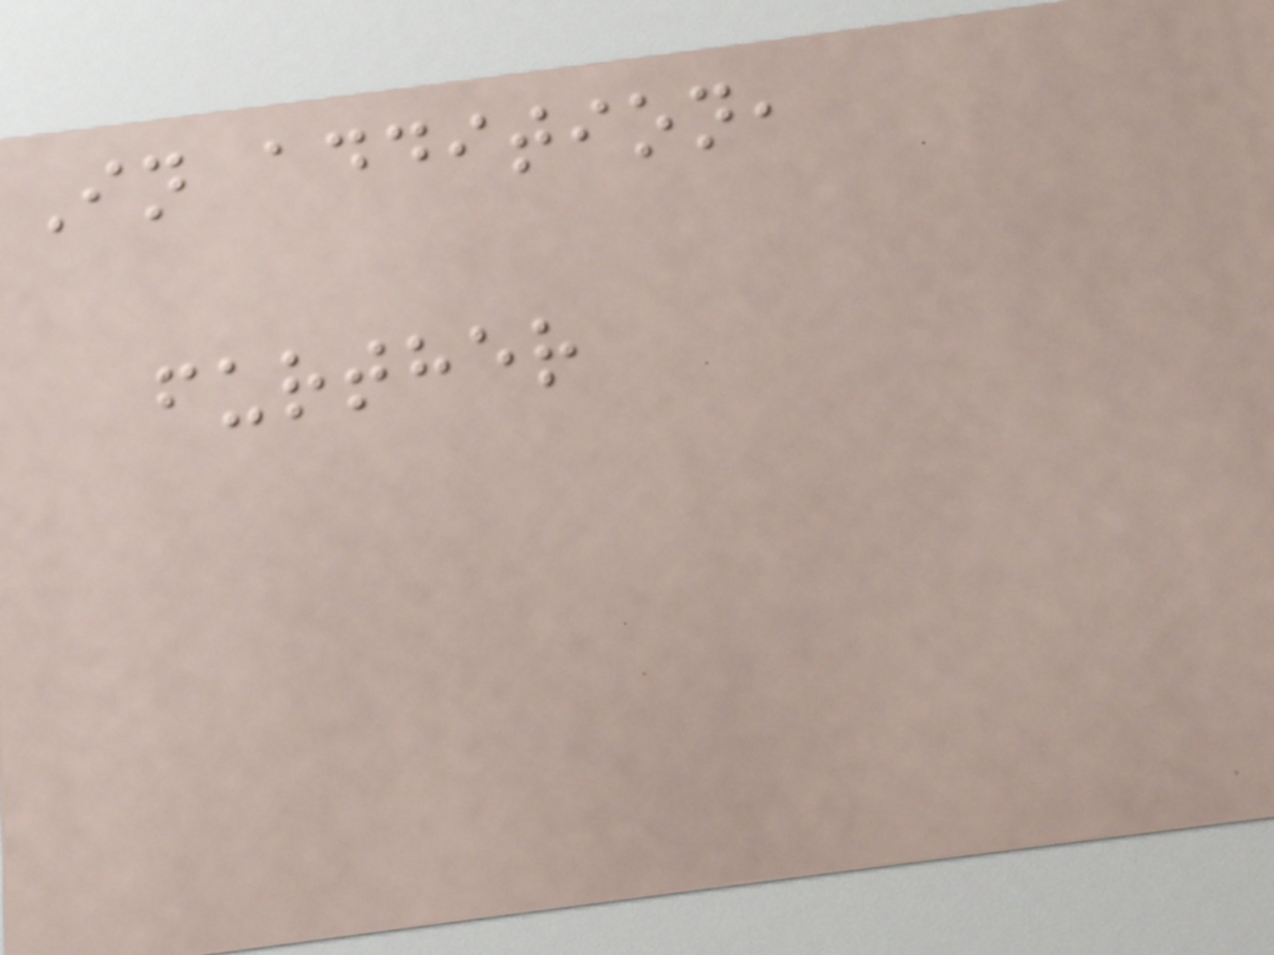In addition,
further
